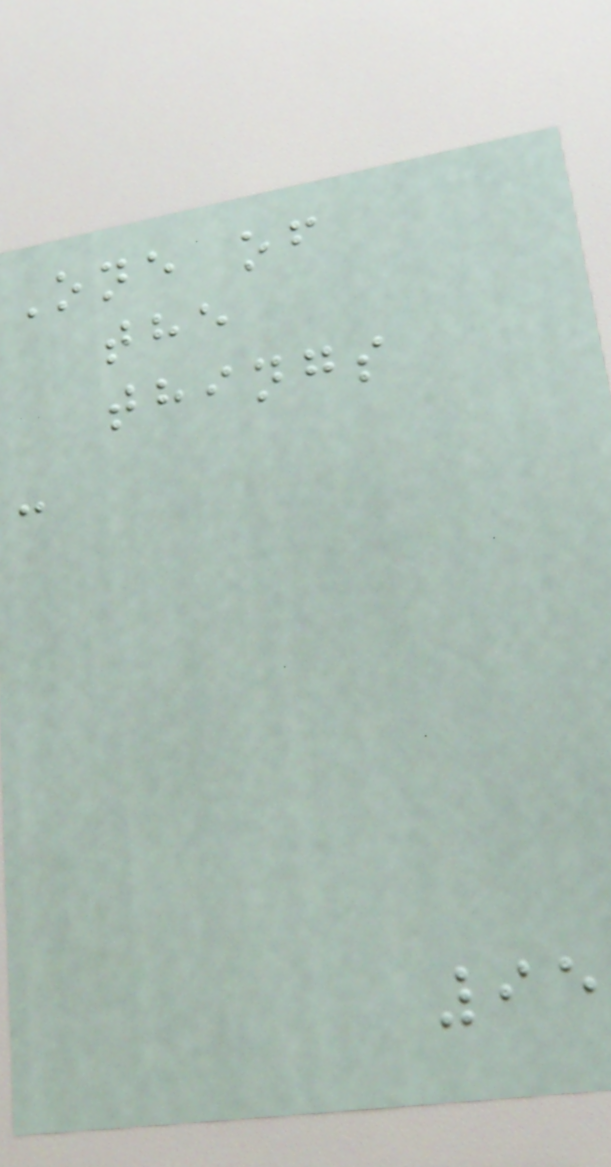One of
the
things
-
95
